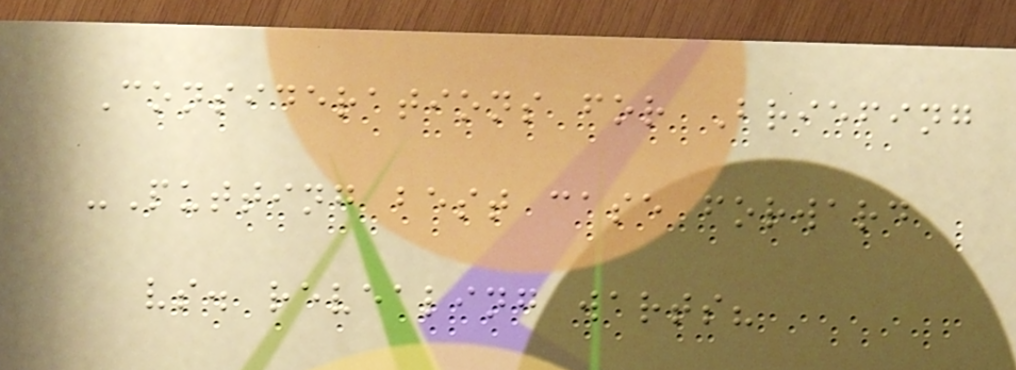Considerations for Briefing
-Putting best case forward
vs. revealing warts?
